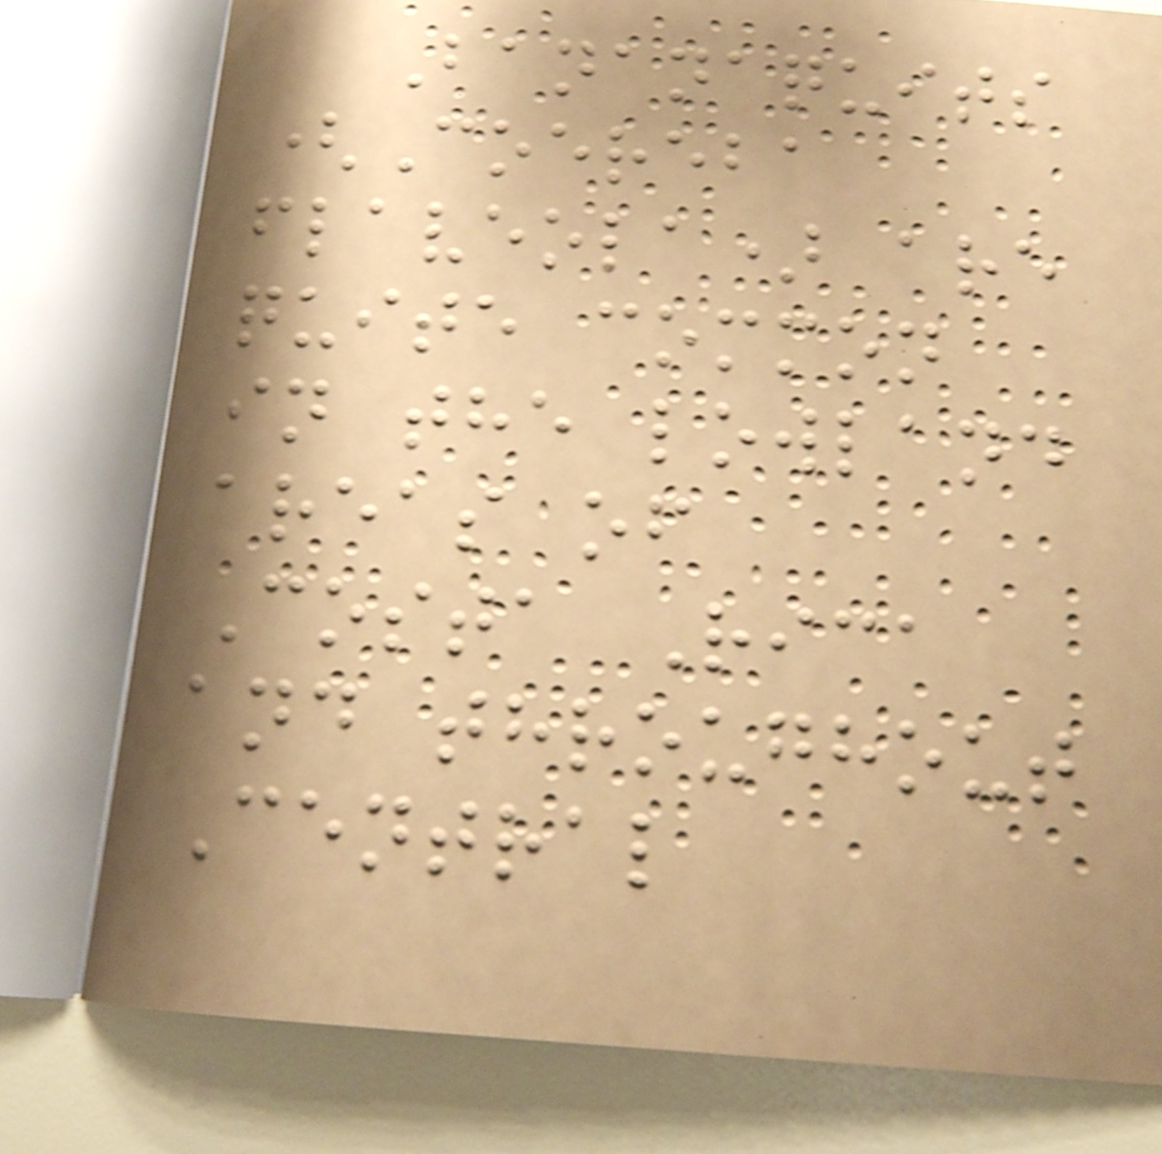Bananaquits
(Coereba
flaveola) are
quite common
in the lowland
areas of
Costa Rica
and throughout
Central
